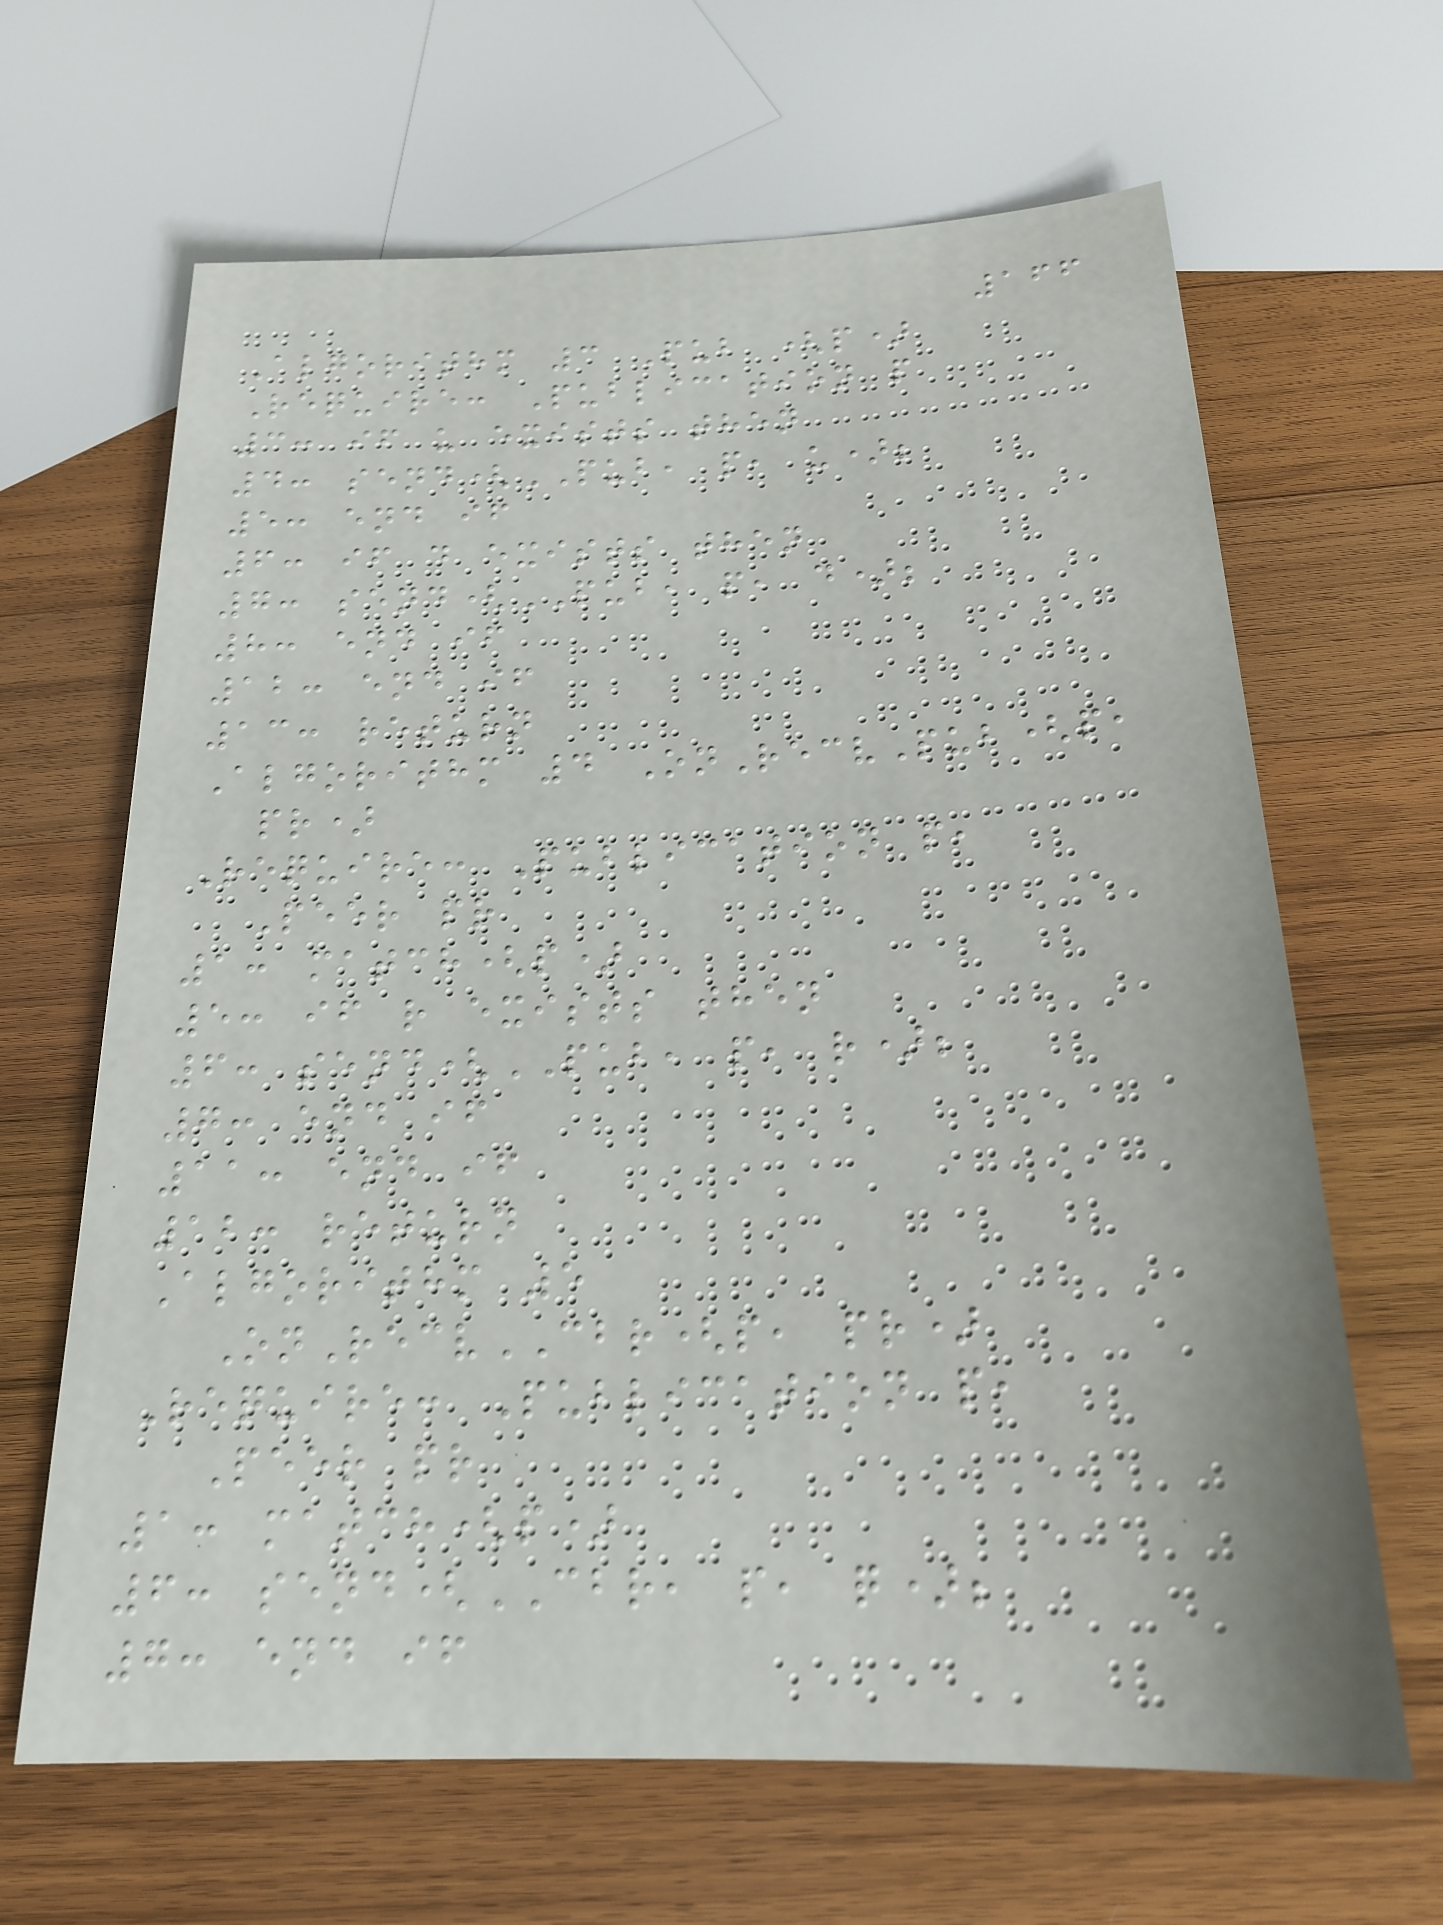166
Algorithm 3 Pub (p)
Require: Publication p
3: if u exists then
4: send(PUB, p, u);
5: end if
6: if d exists then
7: send(PUB, p, d);
8: end if
12: end if
13: return
Algorithm 4 OnRecvPub(p,
pr)
Require: Publication p,
Peer pr
1: match(p)
5: if r exists then
6: send(PUB, p, r);
7: end if
11: end if
12: return
Algorithm 5
OnRecvCBR(p, pr)
Require: Publication p,
Peer pr
1: match(p)
6: send(CBR, p, q);
7: end if
